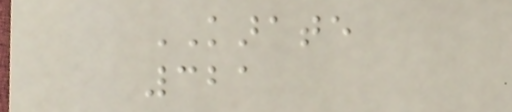KARATE
321
